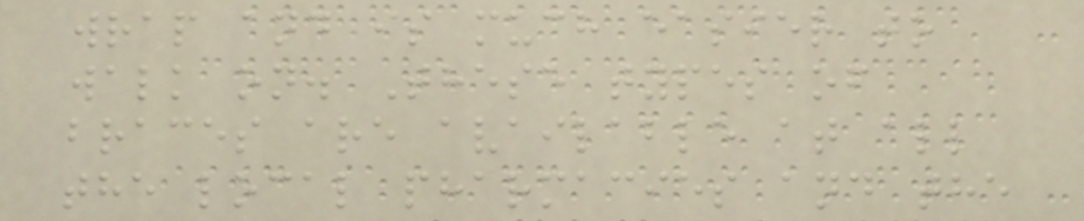wrap and is much easier to
walk on. These types of
braces are available at all
the local pharmacies and the
